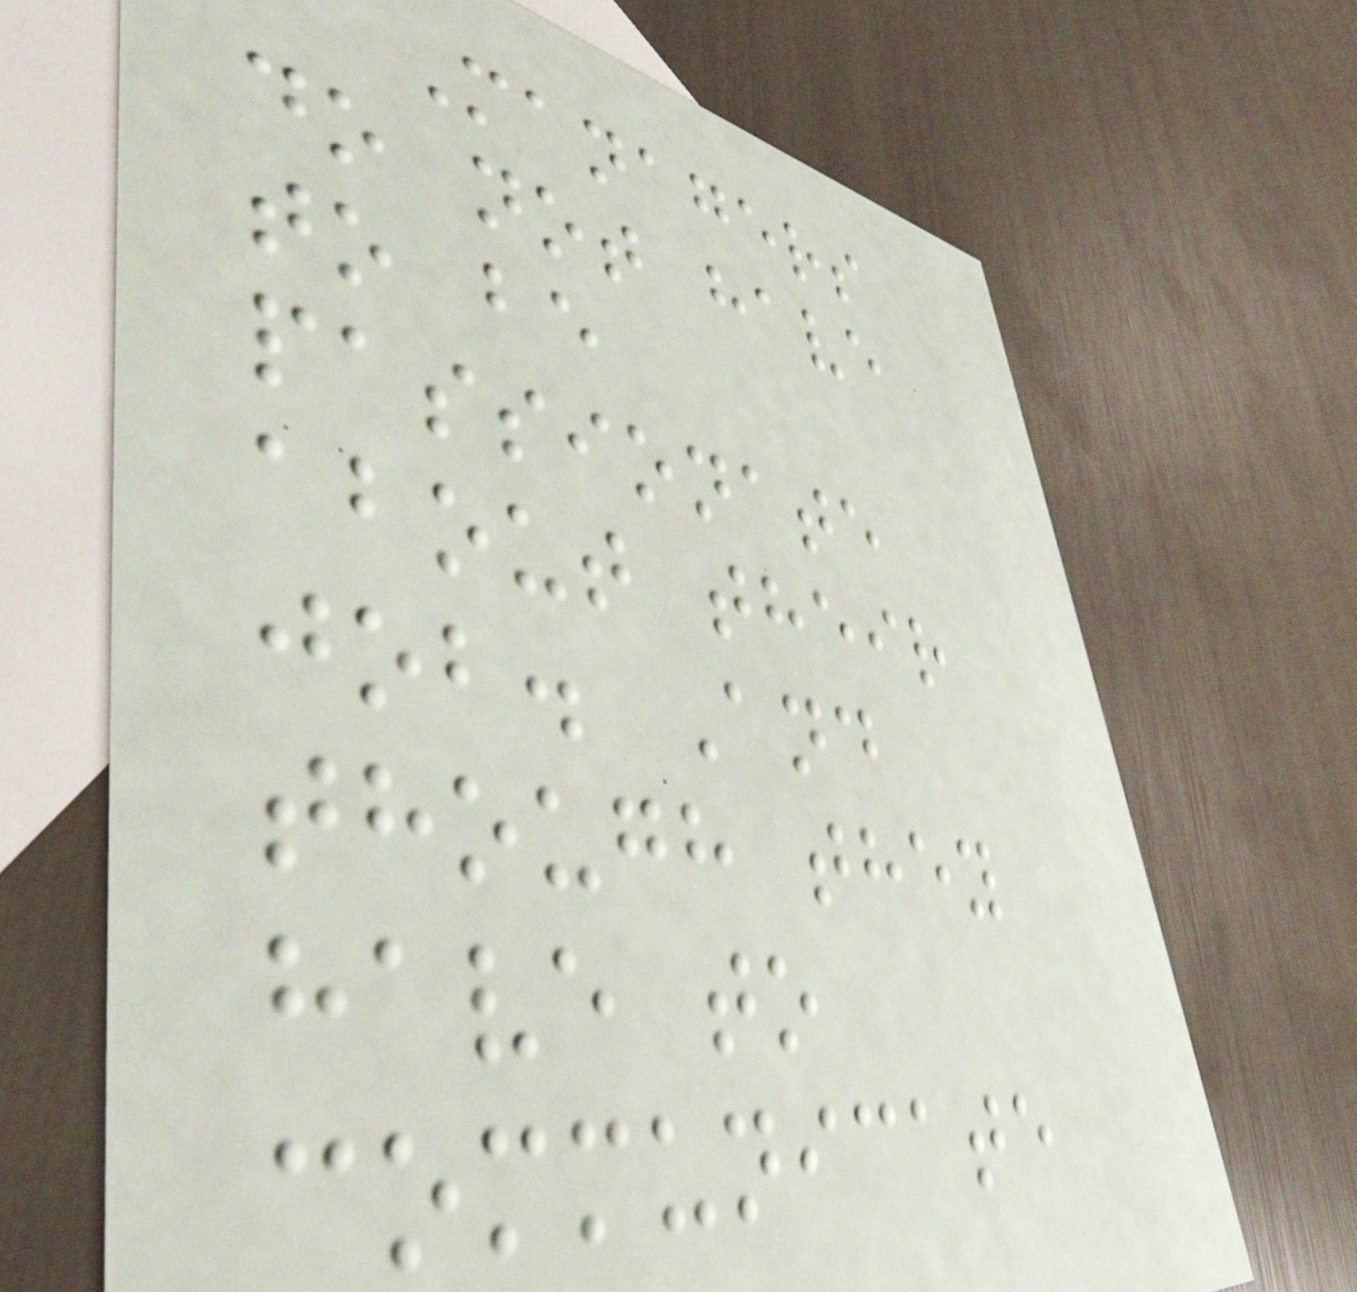Managers
do not have
to be
passionate
about their
job. And
though they
have to
communicate
